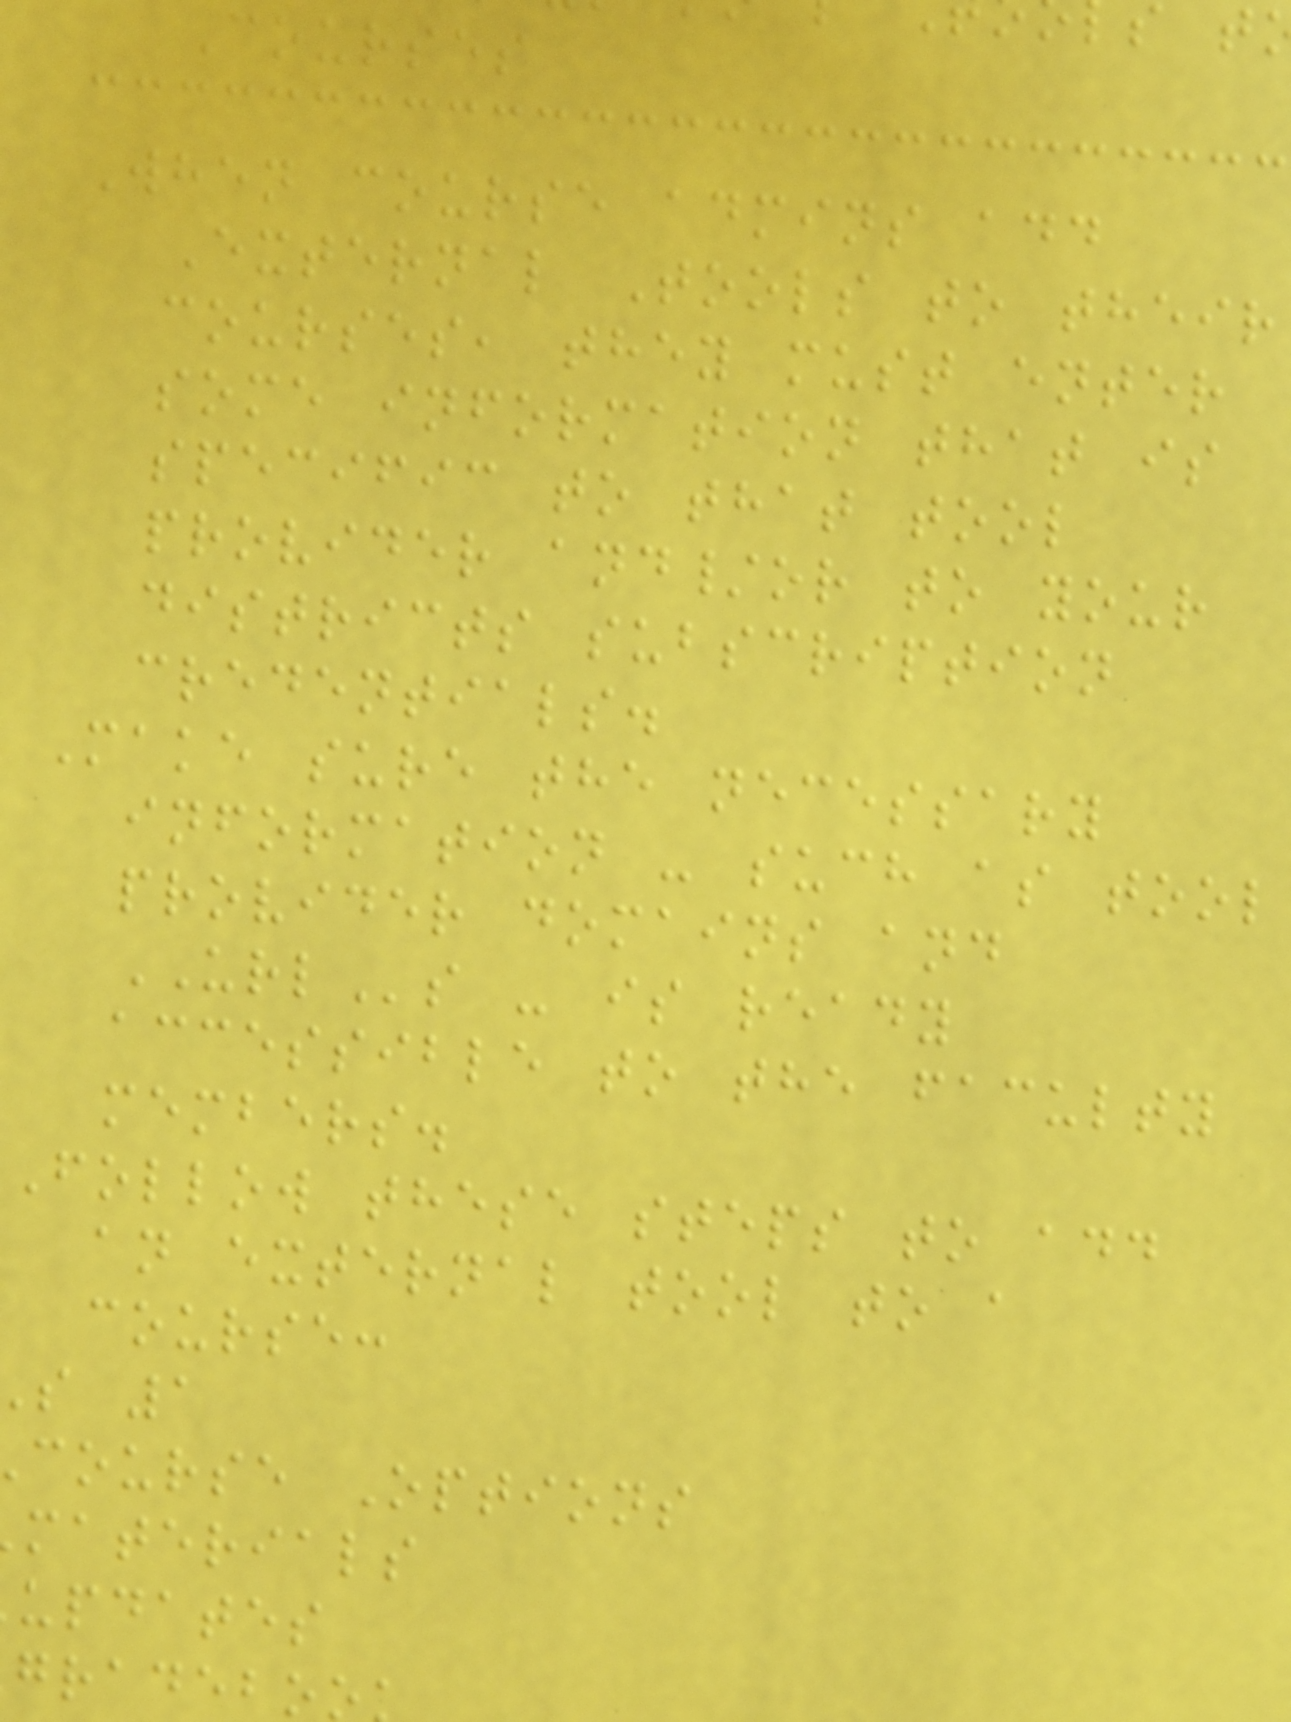Courses
When course admins add
External Tools to their
courses, they must enter
some information that is
specific to that tool
provider and/or to your
districts subscription
credentials.
Make sure the necessary
information - such as tool
provider domains and
URLs - is ready
accessible to the faculty
members.
Follow these steps to add
an external tool to a
course:
s 1
course Options
materials
updates
